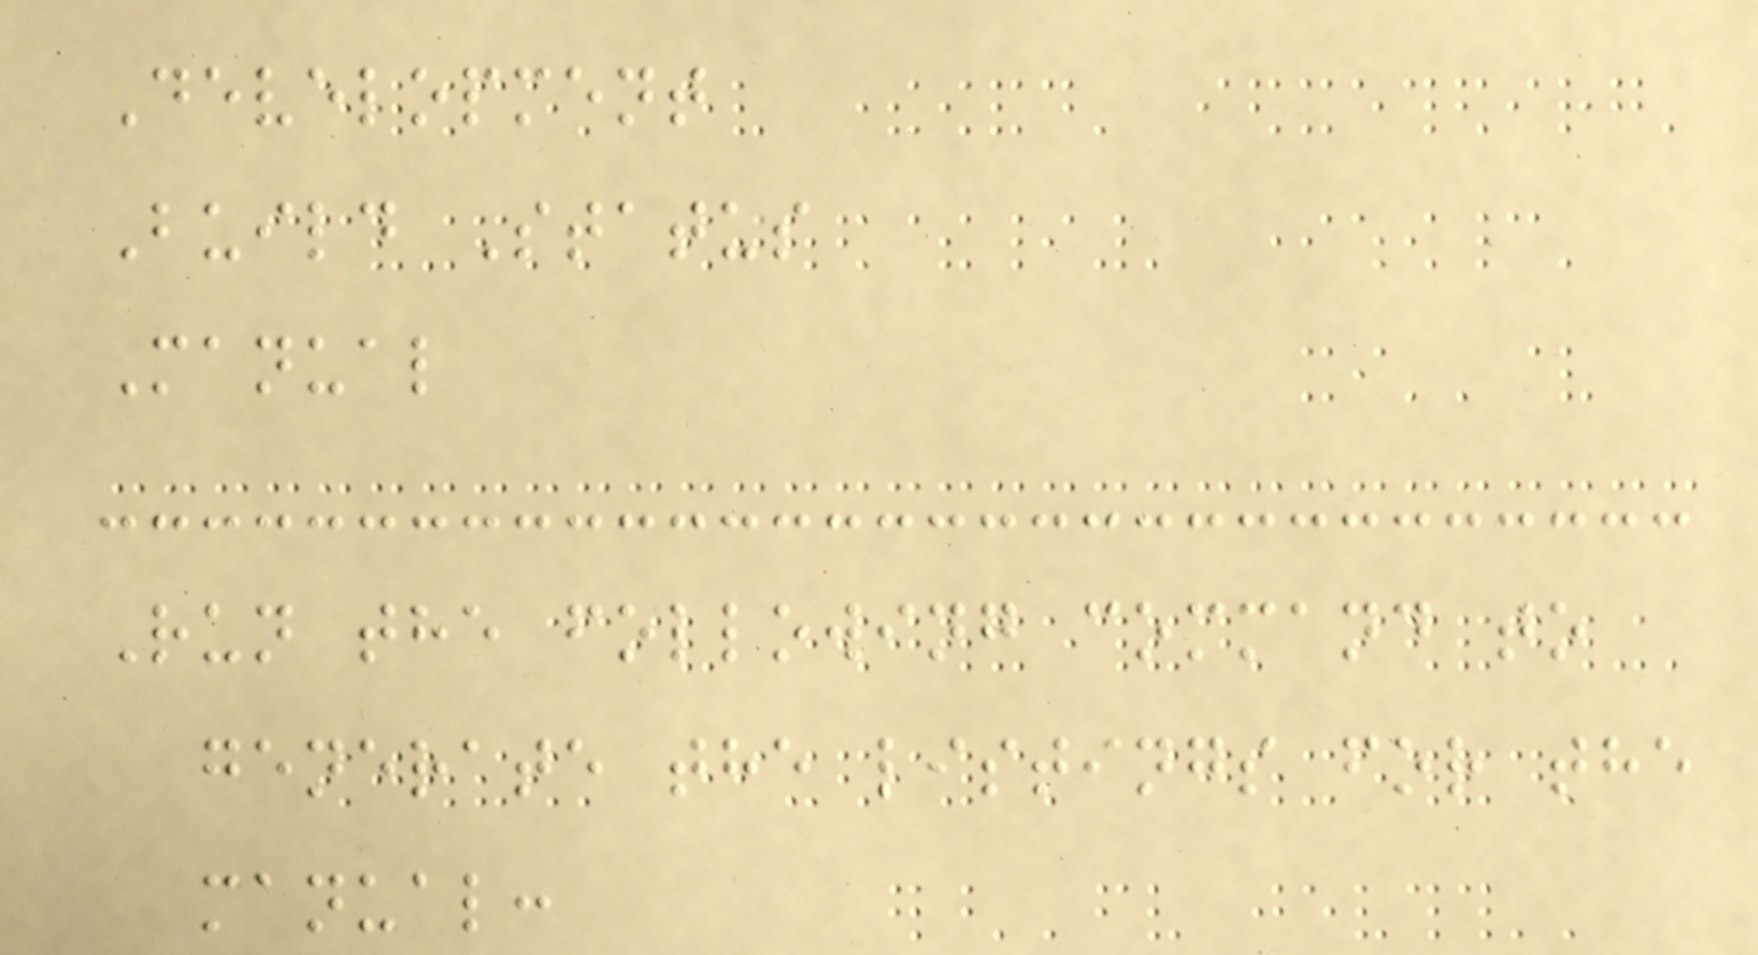Development
Build Status
Manual
Run the following command to
generate the listings for the
manual:
